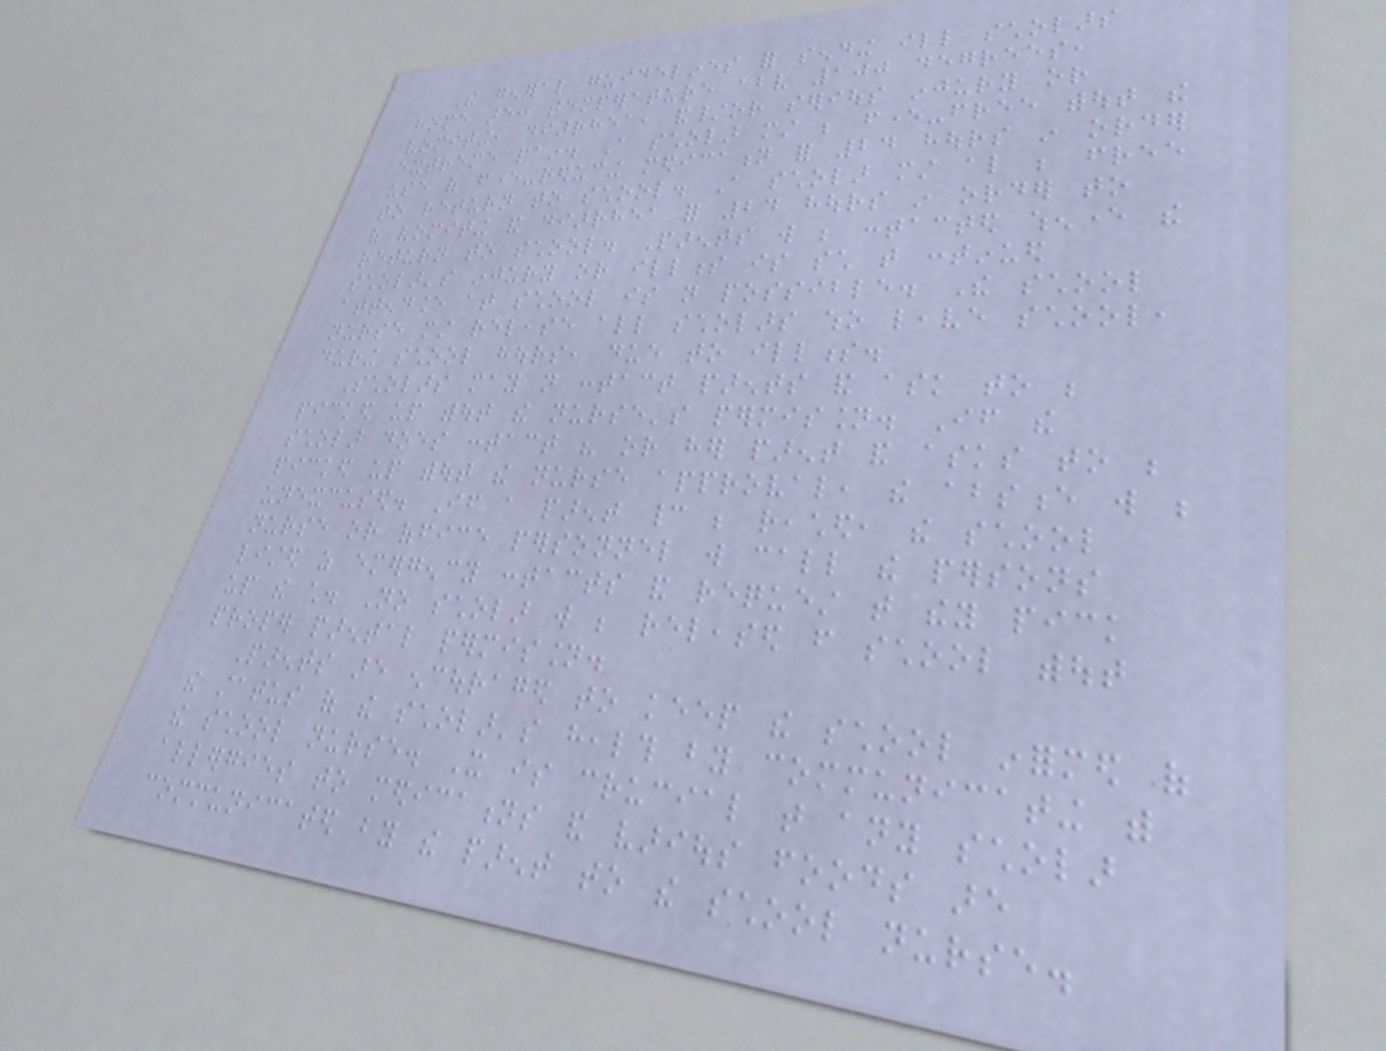The general guidelines for sending ill scholars
home are: temperature above 100 degrees,
vomiting, diarrhea, and/or serious injury or
extreme pain. A scholar must be fever-free without the
use of fever-reducing medication for 24 hours in order
to return to school. A scholar must also be free
of vomiting and diarrhea for 24 hours in order to
return to school. Parents will be contacted whenever the
scholar's injury or illness is such that continued
attendance at school is not possible. The school
nurse must release all scholars who leave school,
during school hours, due to illness.
Scholars may not contact parents and ask to be
picked up without the nurse's permission. If the
scholar does contact his or her parent and asks to be
picked up without the nurse approval, the absence will be
unexcused. If a parent cannot be reached, the school
nurse or office personnel will call the persons
listed as emergency contacts and request that they pick
up the child. No scholar will be released from school without
proper parental permission.
Parents are encouraged to keep the school informed of
the status of the scholar's health by communicating with
the school nurse. It is crucial that any scholar
allergies to medications and various foods are
communicated by the parent to the school nurse.
